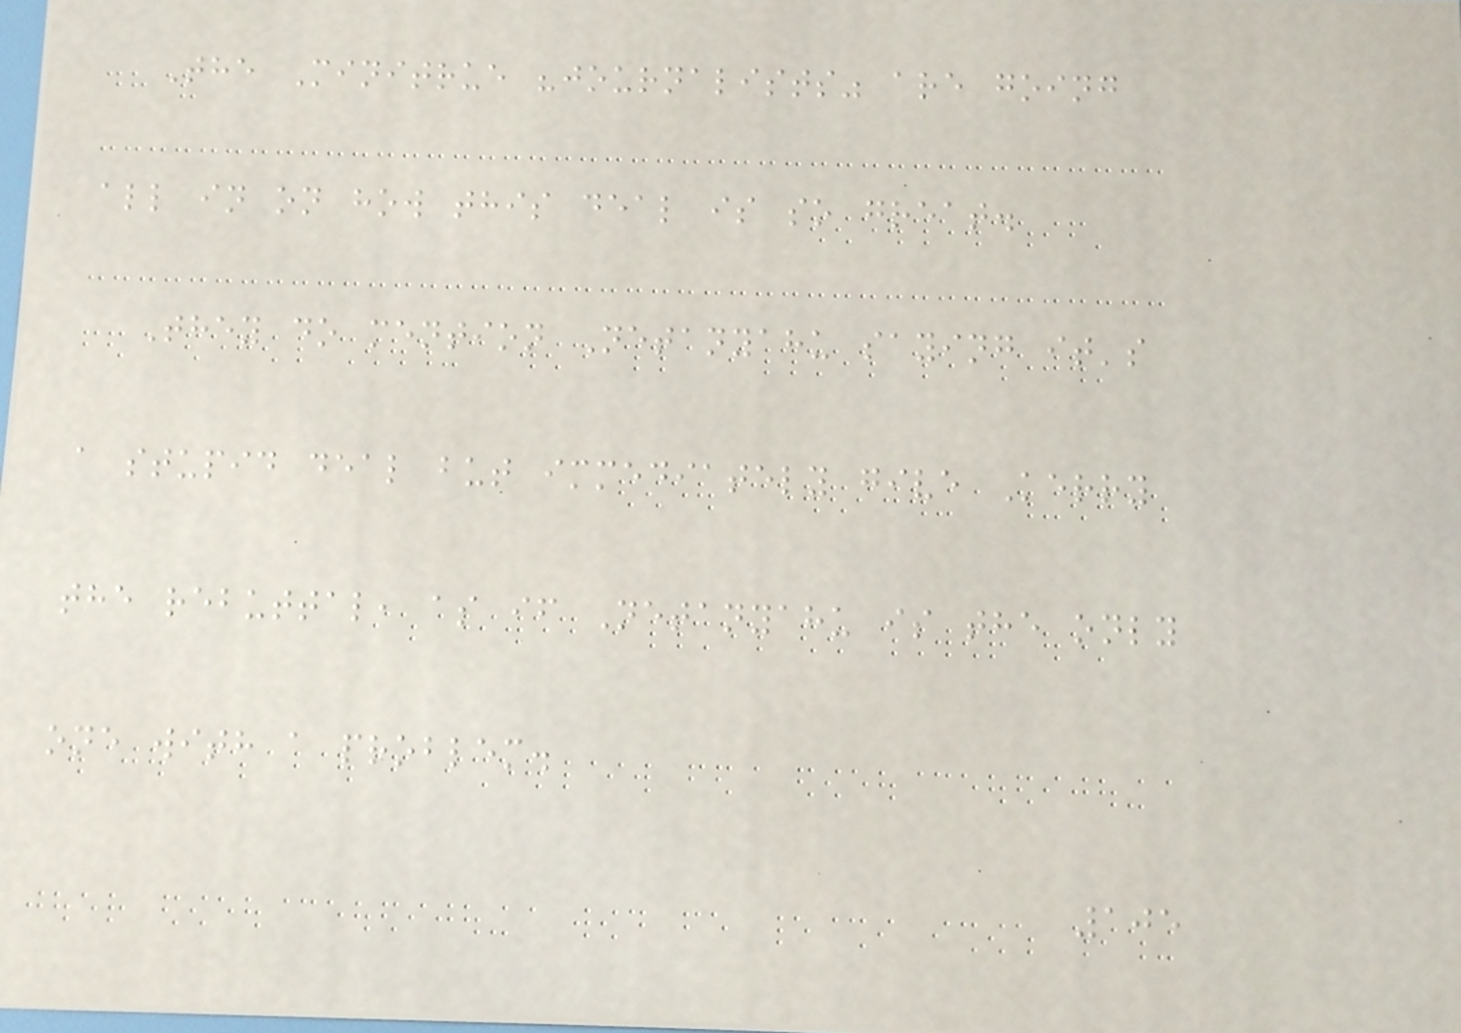The Minitrue "journalists" are going
all in on how this deal is so great.
They do mention Netanyahu saying it's
a stupid deal but immediately give Kerry
the rebuttal, as if Netanyahu is the only
one with a problem.
105
